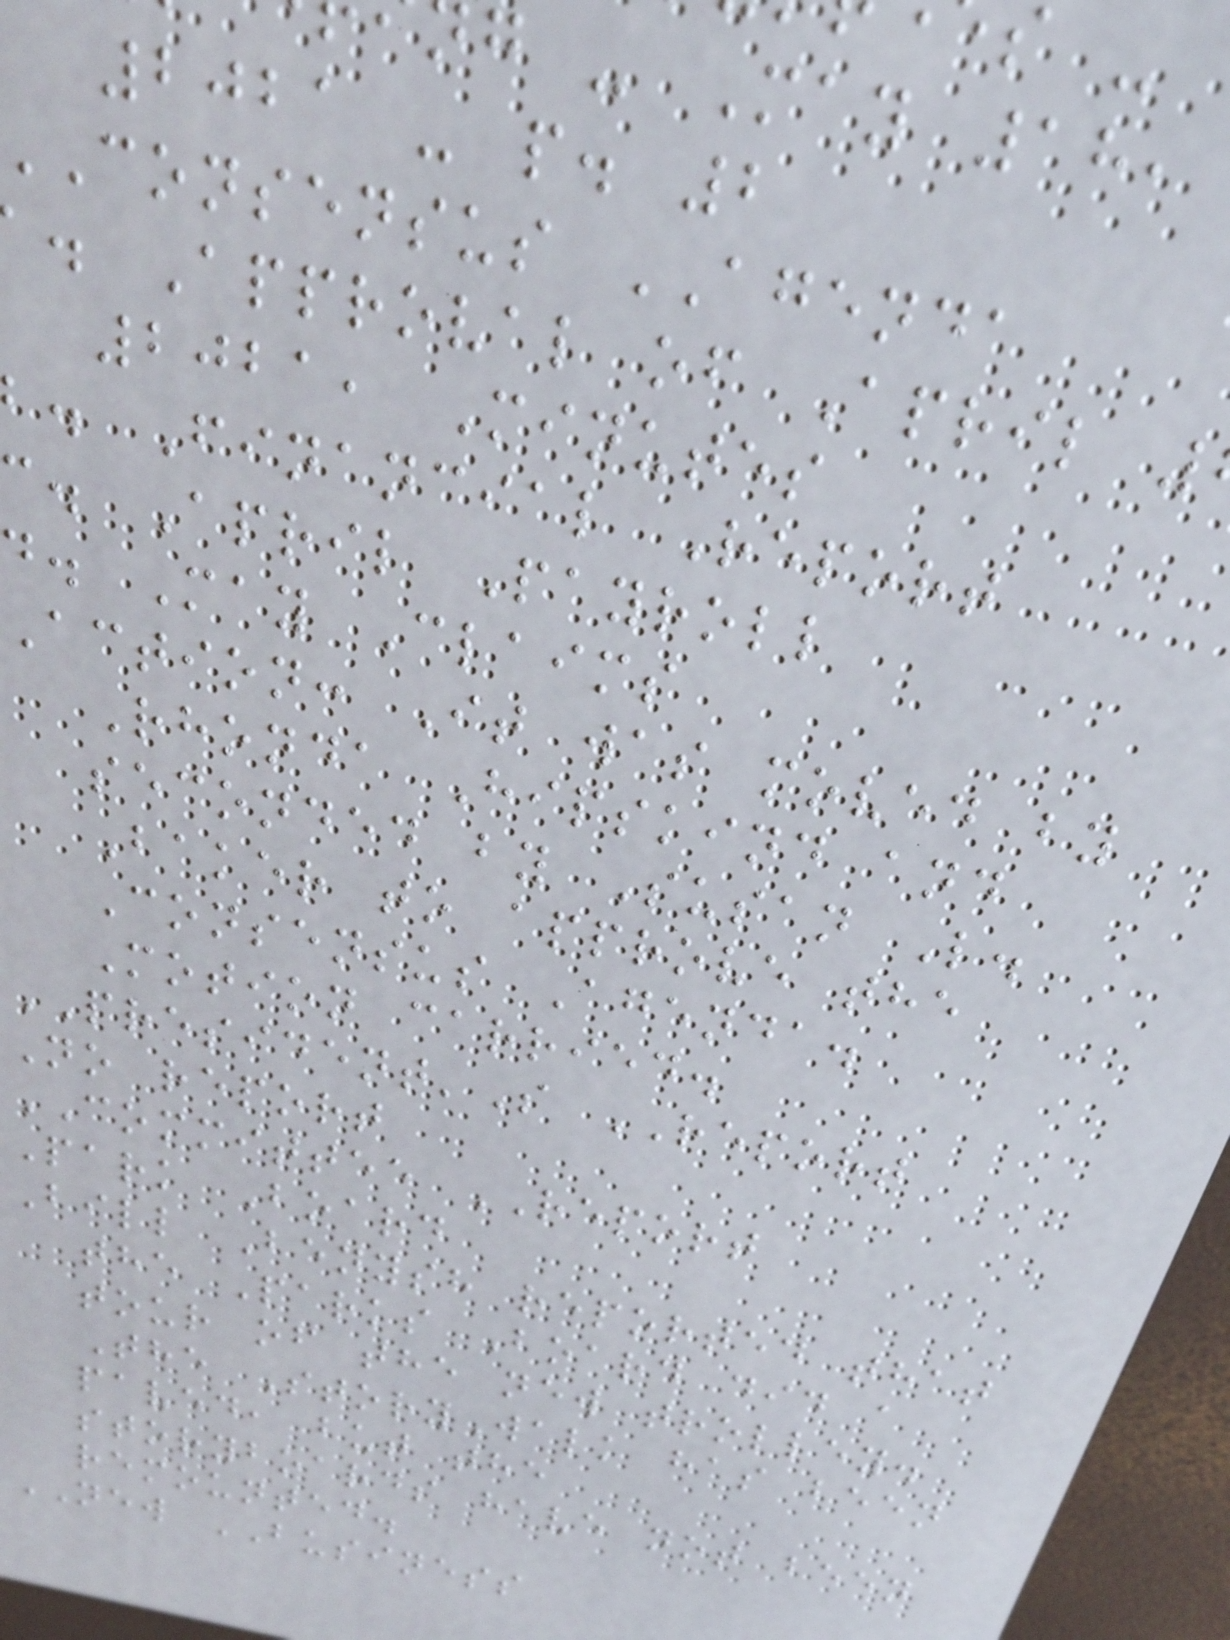g - May 18,
2021 - p. 2
consensus AGENDA
. Approval of April
2021, Minutes
. Financial Report
c. April Payroll
d. May Claims
Action: It was moved by
Rhonda Hipskind and
seconded by Susan L.
Baker to approve the
Consensus Agenda.
Motion carried.
PRESIDENT'S REPORT
No report
COMMITTEE REPORT
Park Board
Bill Benysh reported that
the Parks Board did a
tour of the new trolley.
The StoryWalk has been
paved, but the
storyboards have not been
remounted.
NEW BUSINESS
